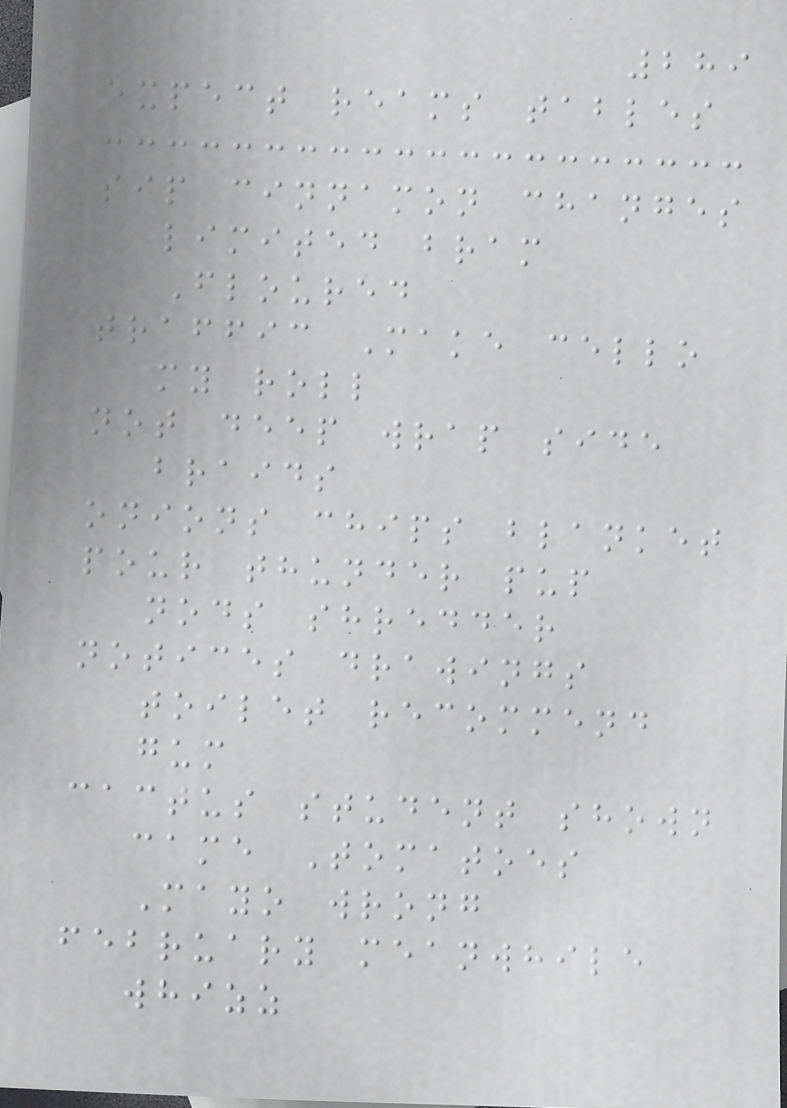289
expect reams tables
sip cinnamon changes
limited bram
Floured
traffic Make cello
my roll
not deep wrap side
braids
onions chips blanket
pour thunder pup
nods shredder
notices drawings
toilet recommend
gum
cactus student shown
came Tomatoes
Mayo wrong
february meanwhile
whizz
